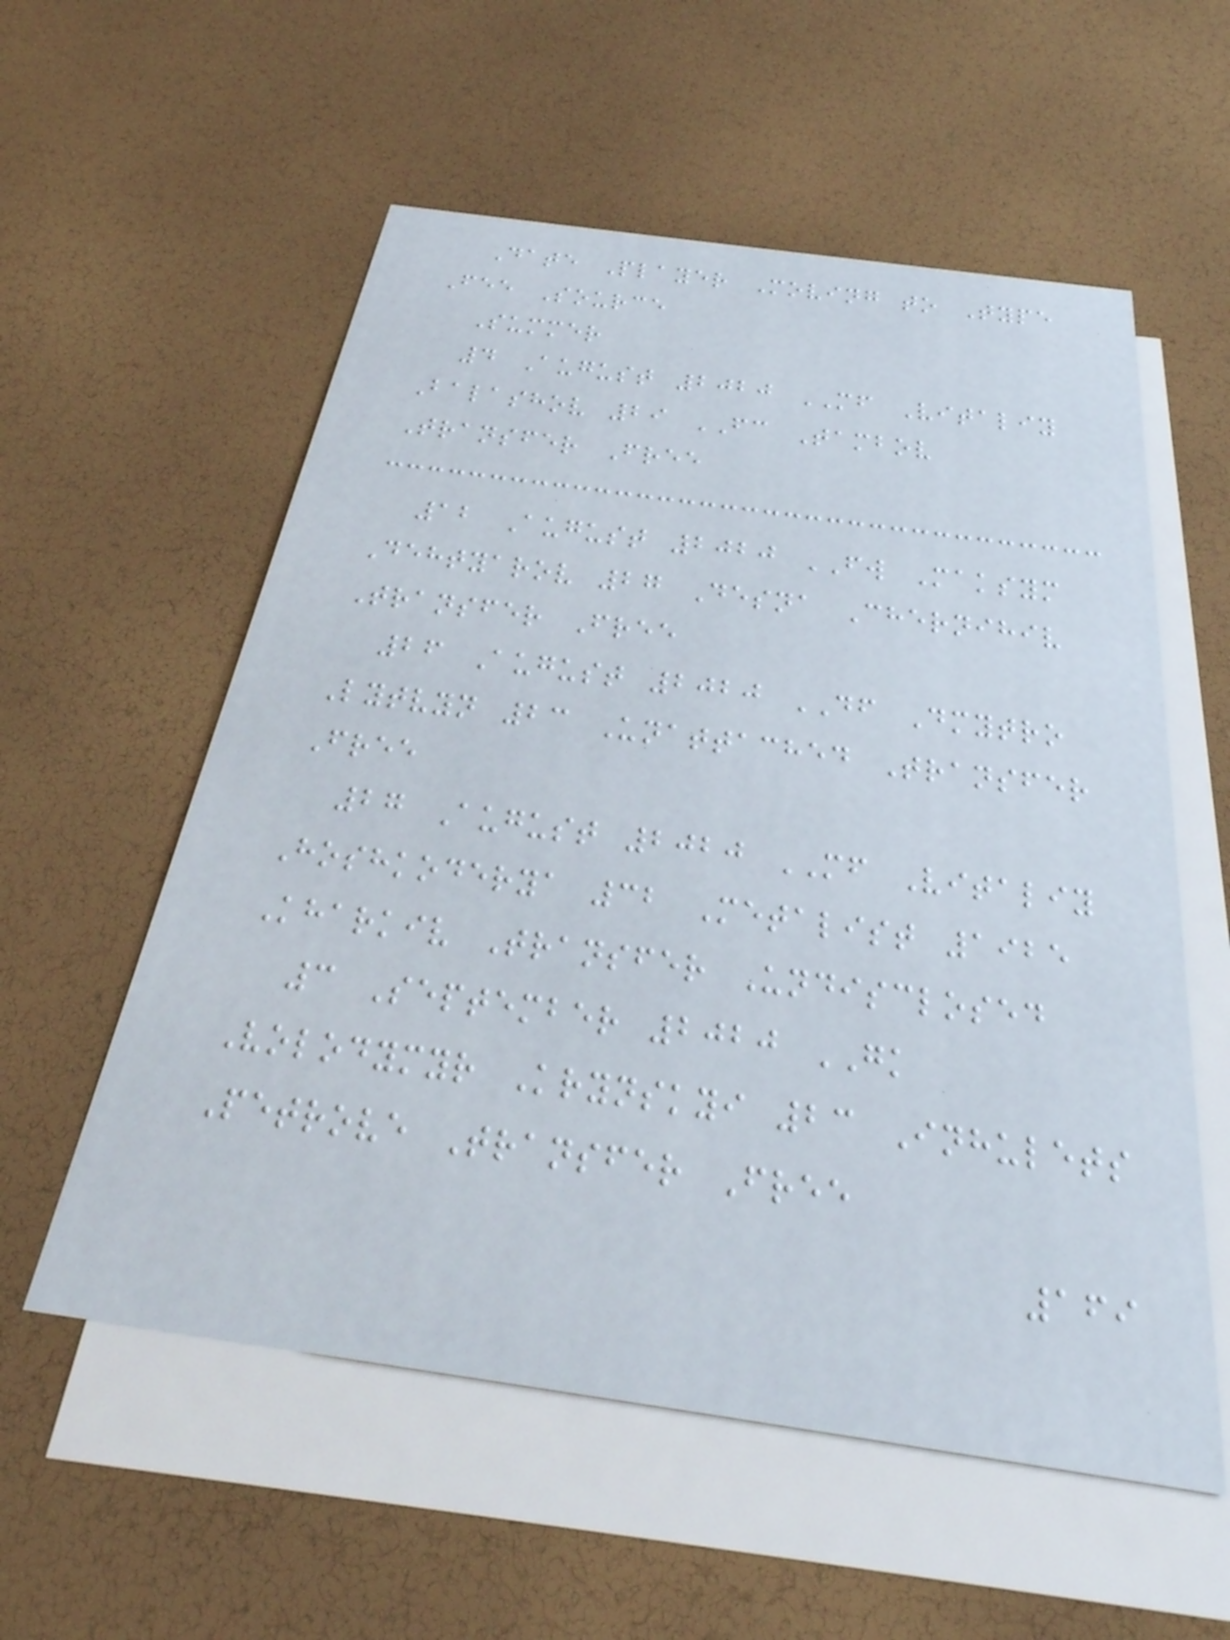Date Player Moving to Type
Fee Source
Summer
4 August 2020 MF Vitaliy
Balashov 29 FC Tambov
Transfer Free
12 August 2020 FW Maksym
Dehtyarov 27 Desna Chernihiv
Transfer Free
26 August 2020 DF Dmytro
Lytvyn 23 Unattached Transfer
Free
27 August 2020 MF Vitaliy
Hoshkoderya 32 Metalist 1925
Kharkiv Transfer Undisclosed
3 September 2020 GK
Volodymyr Krynskyi 23 Inhulets
Petrove Transfer Free
169
